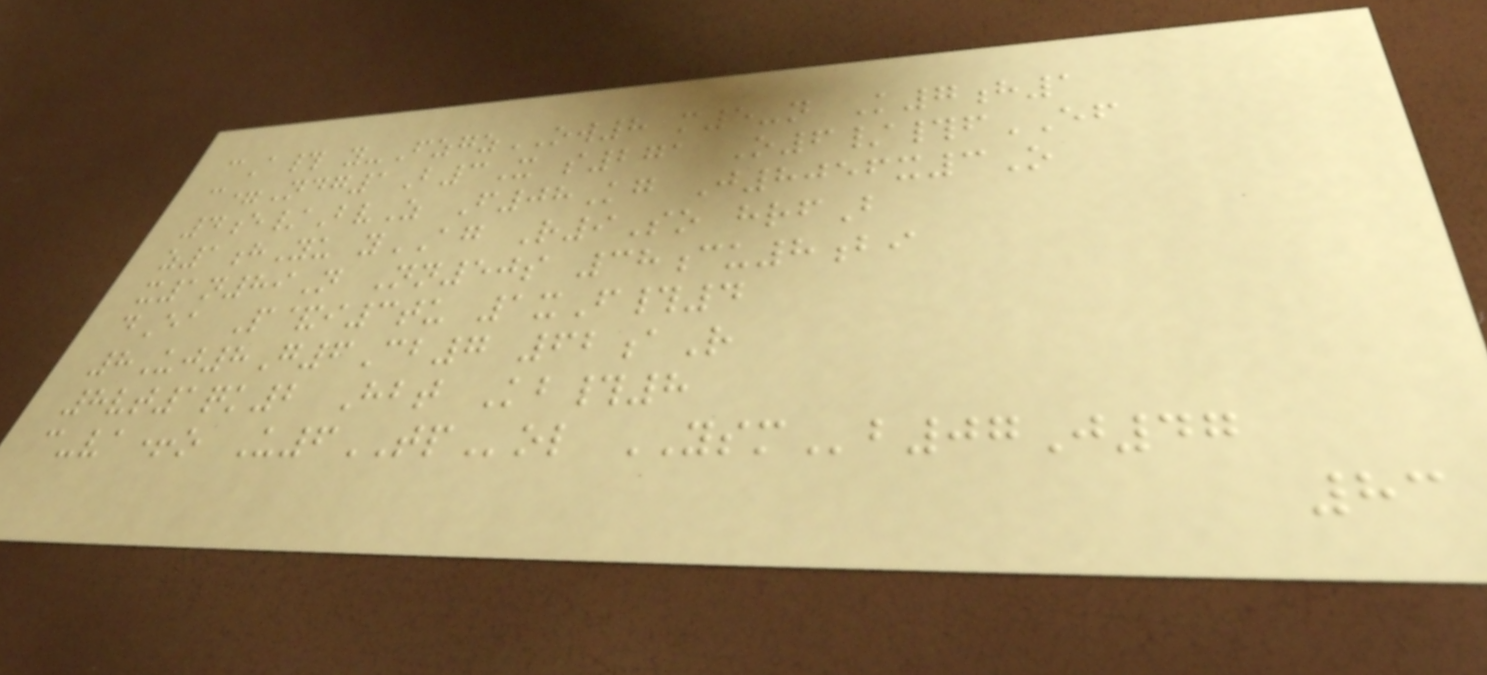cA# y-FzgzOW8 m5-n K7h1
c=Ndg1B3X s271 O6/#fEF
4e/BvZ F08Kg J8056x3O
z1hYu yAG R9So hrfB
x1n89N Nn50s 38cu8bi
dEa P&i3tu 1xF#4
8Uj8G6Cb7 62aR
8vt1qk2 Hbt Kb#8
c-va+o U6TPol YSMb07J47
83
